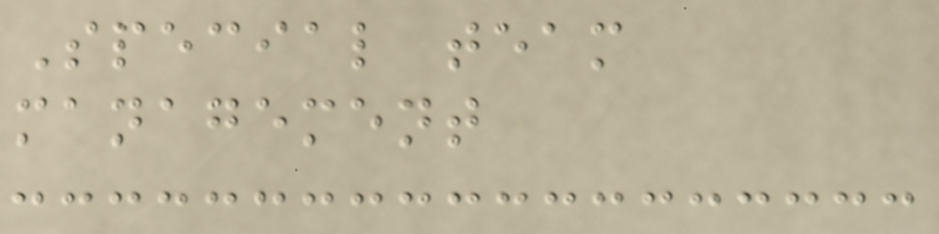Special team
management
